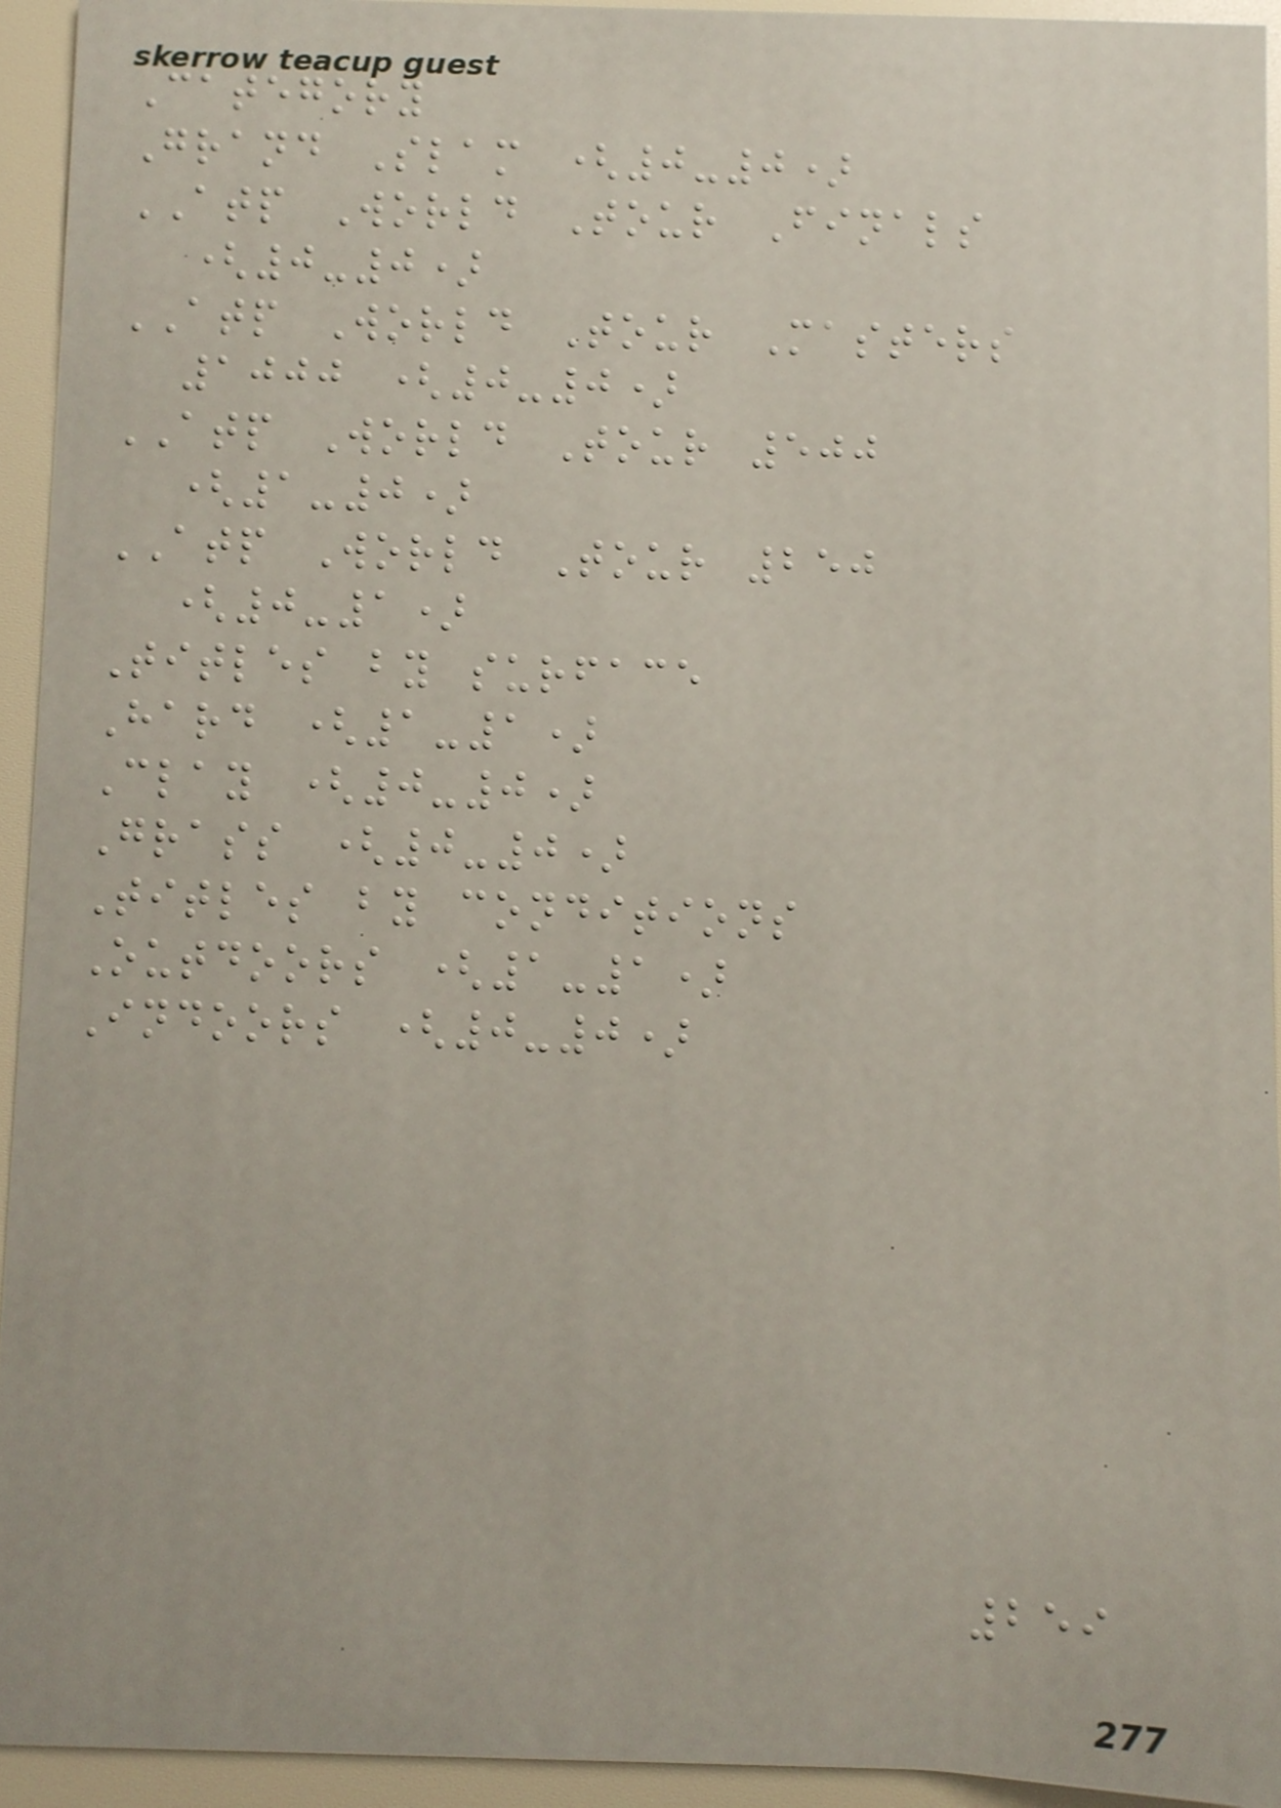Category
Grand Slam (0-0)
ATP World Tour Finals
(0-0)
ATP World Tour Masters
1000 (0-0)
ATP World Tour 500
(1-0)
ATP World Tour 250
(0-1)
Titles by surface
Hard (1-1)
Clay (0-0)
Grass (0-0)
Titles by conditions
Outdoors (1-1)
Indoors (0-0)
259
